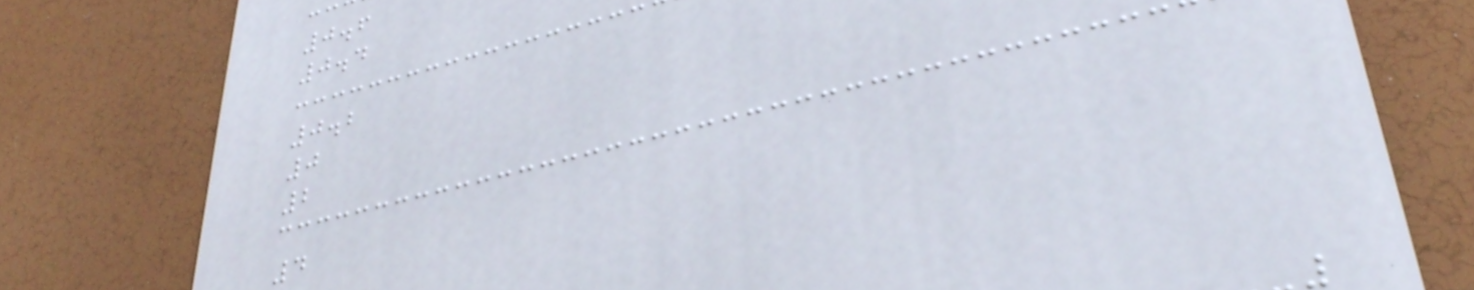0.6
0.4
0.2
0
2
4
